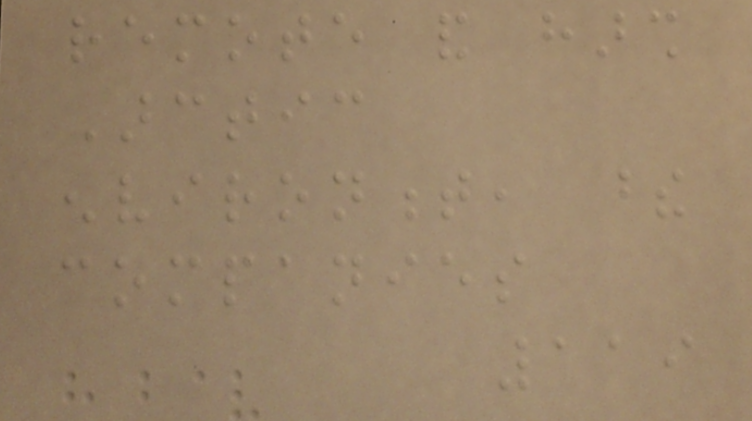remote and harsh
Arctic
environment, these
companies
119
